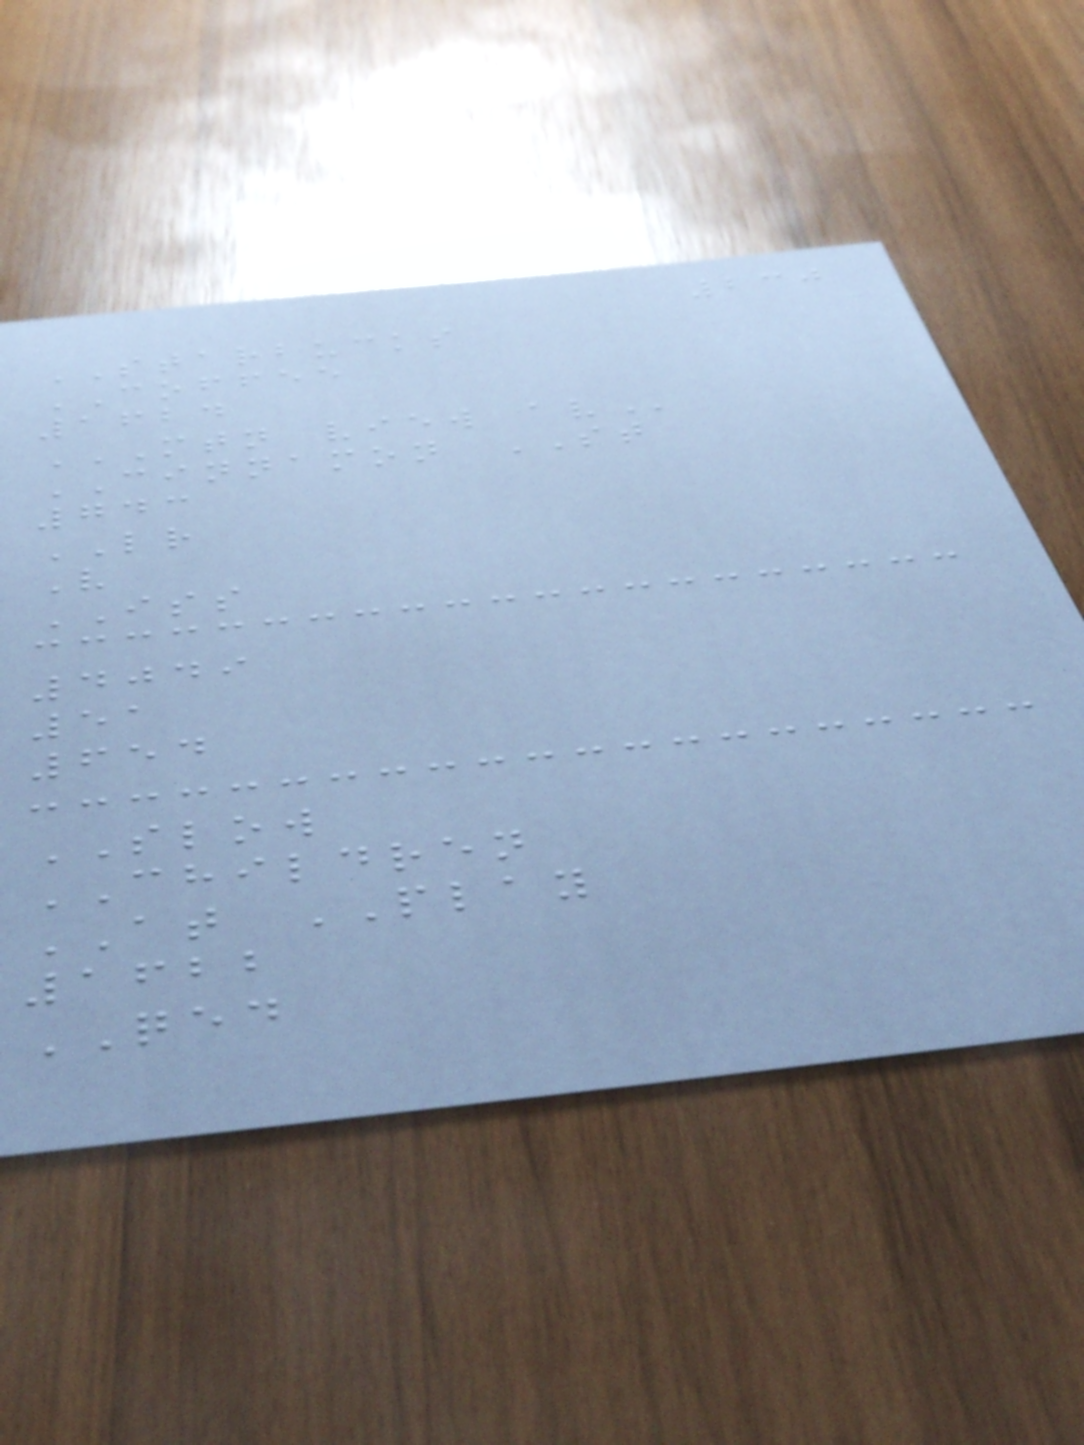230
STARBUCKS
COFFEE
1624
MTN VIEW AV
CINNAMON ST
743
LR
V
ISS
4049
51
654
SLOW
CHILDREN
AT PLAY
1622
QED
